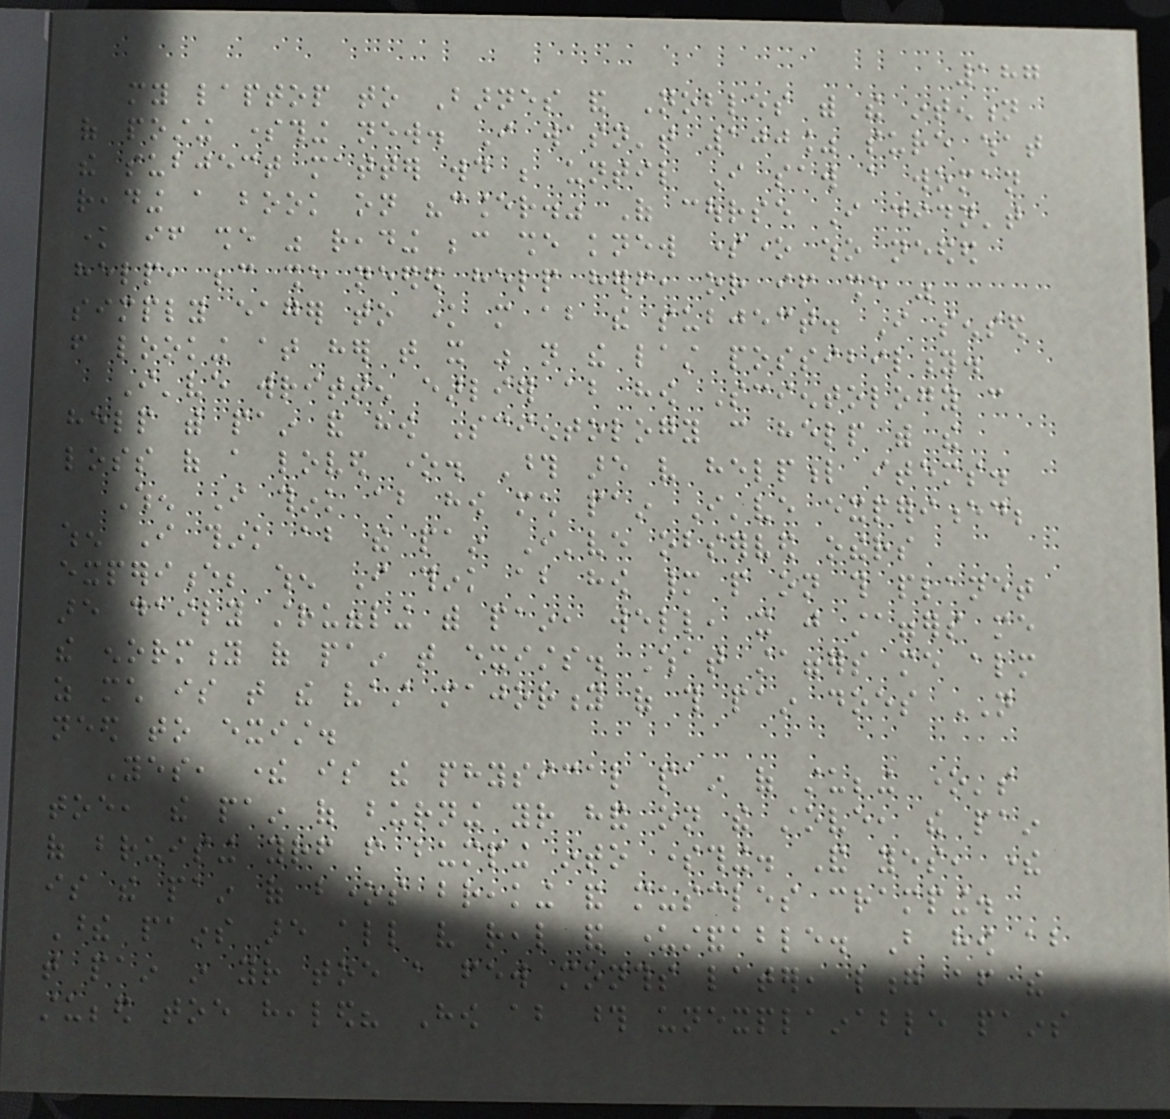187
my laptop to Barnes and Nobles with the intention
of posting something new. I wasn't 100% sure what
the subject matter would be until I saw a woman
reading a book on "cancer." Of course I didn't
know if she was reading because she knew someone who needed
help, because she needed help herself, or if she was
simply eager to know more about the subject. I sensed
from looking at her that it was not the last possibility.
I've written earlier about how Scientology can
help with pain and how Scientology can help with the
loss of a loved one. Those are very helpful items.
When I think about how much pain I've experienced;
when I think about the pain I've observed others
experience; when I think about how many people on this planet
are daily struggling with pain, well, it just staggers me
the enormity of pain that exists. What staggers me almost
as much is that the vast majority of this pain does NOT
need to exist.
Yes, there is the physical pain of stubbing one's
toe, the pain of burning your hand on the stove, the pain
of bruising yourself from bumping into something. And yes, there
is the pain of bones breaking and muscles cramping.
These pains are all very real and understandable. But how about
that pain in your toe a few months later, long after the
stubbed toe healed? How about those unexplainable pains
